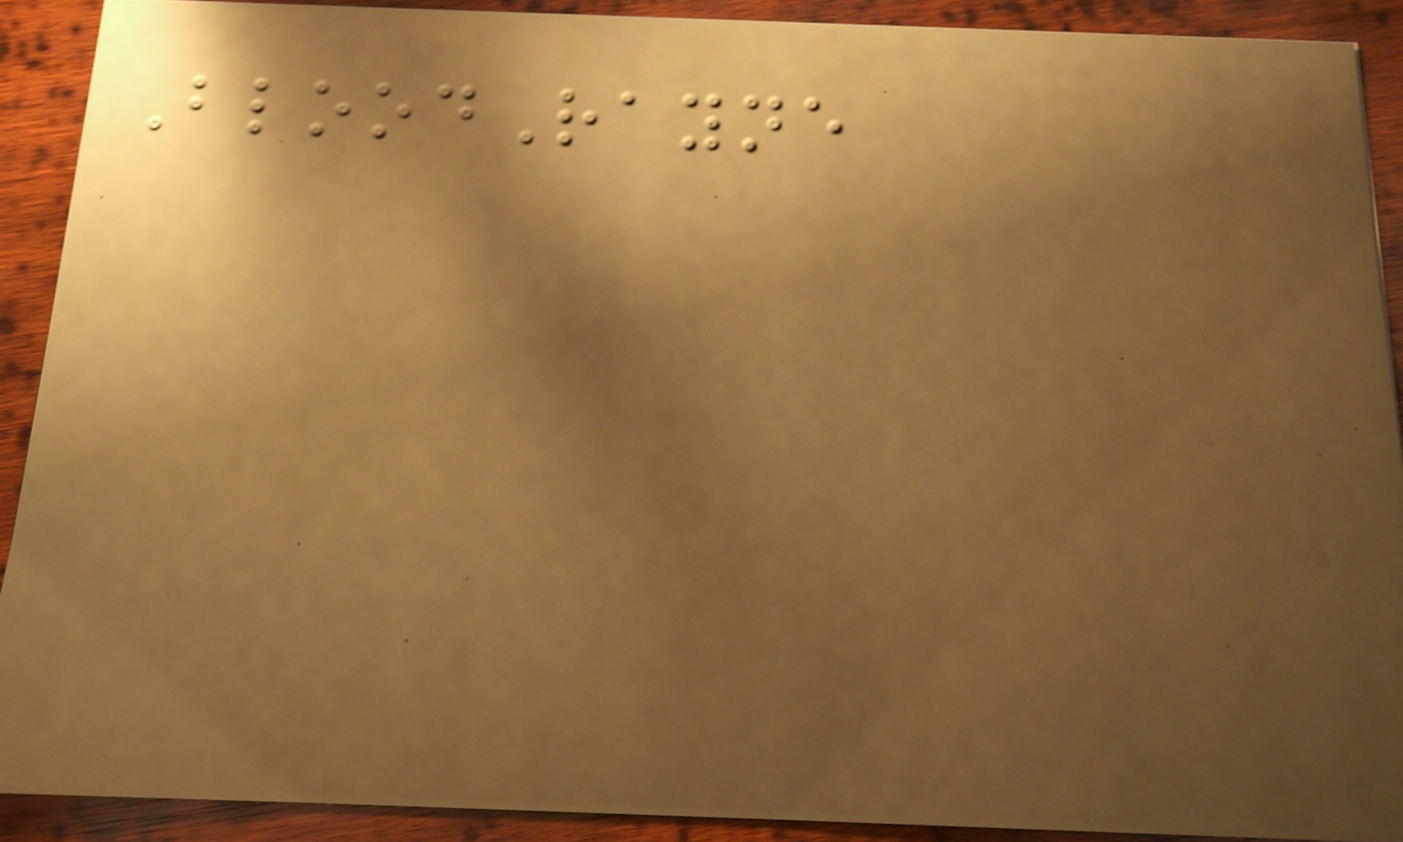BloodRayne
